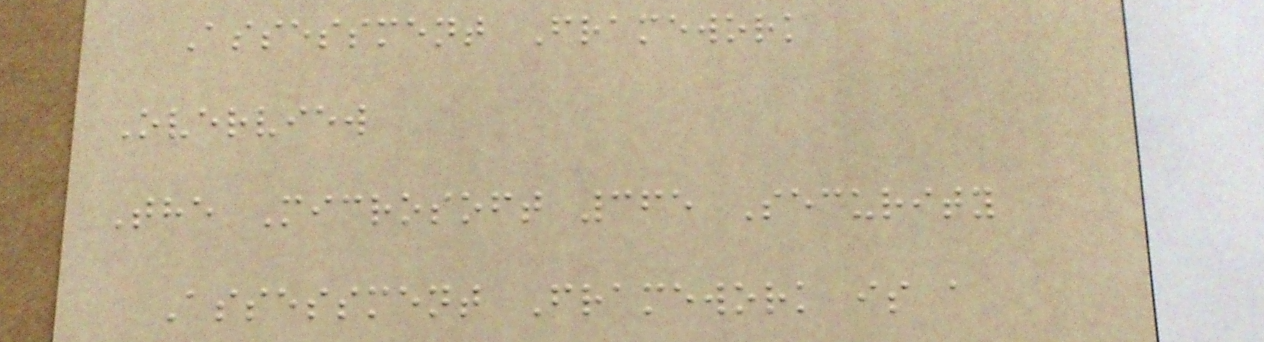Assessment Framework
Overview
The Microsoft 365 Security
Assessment Framework is a
